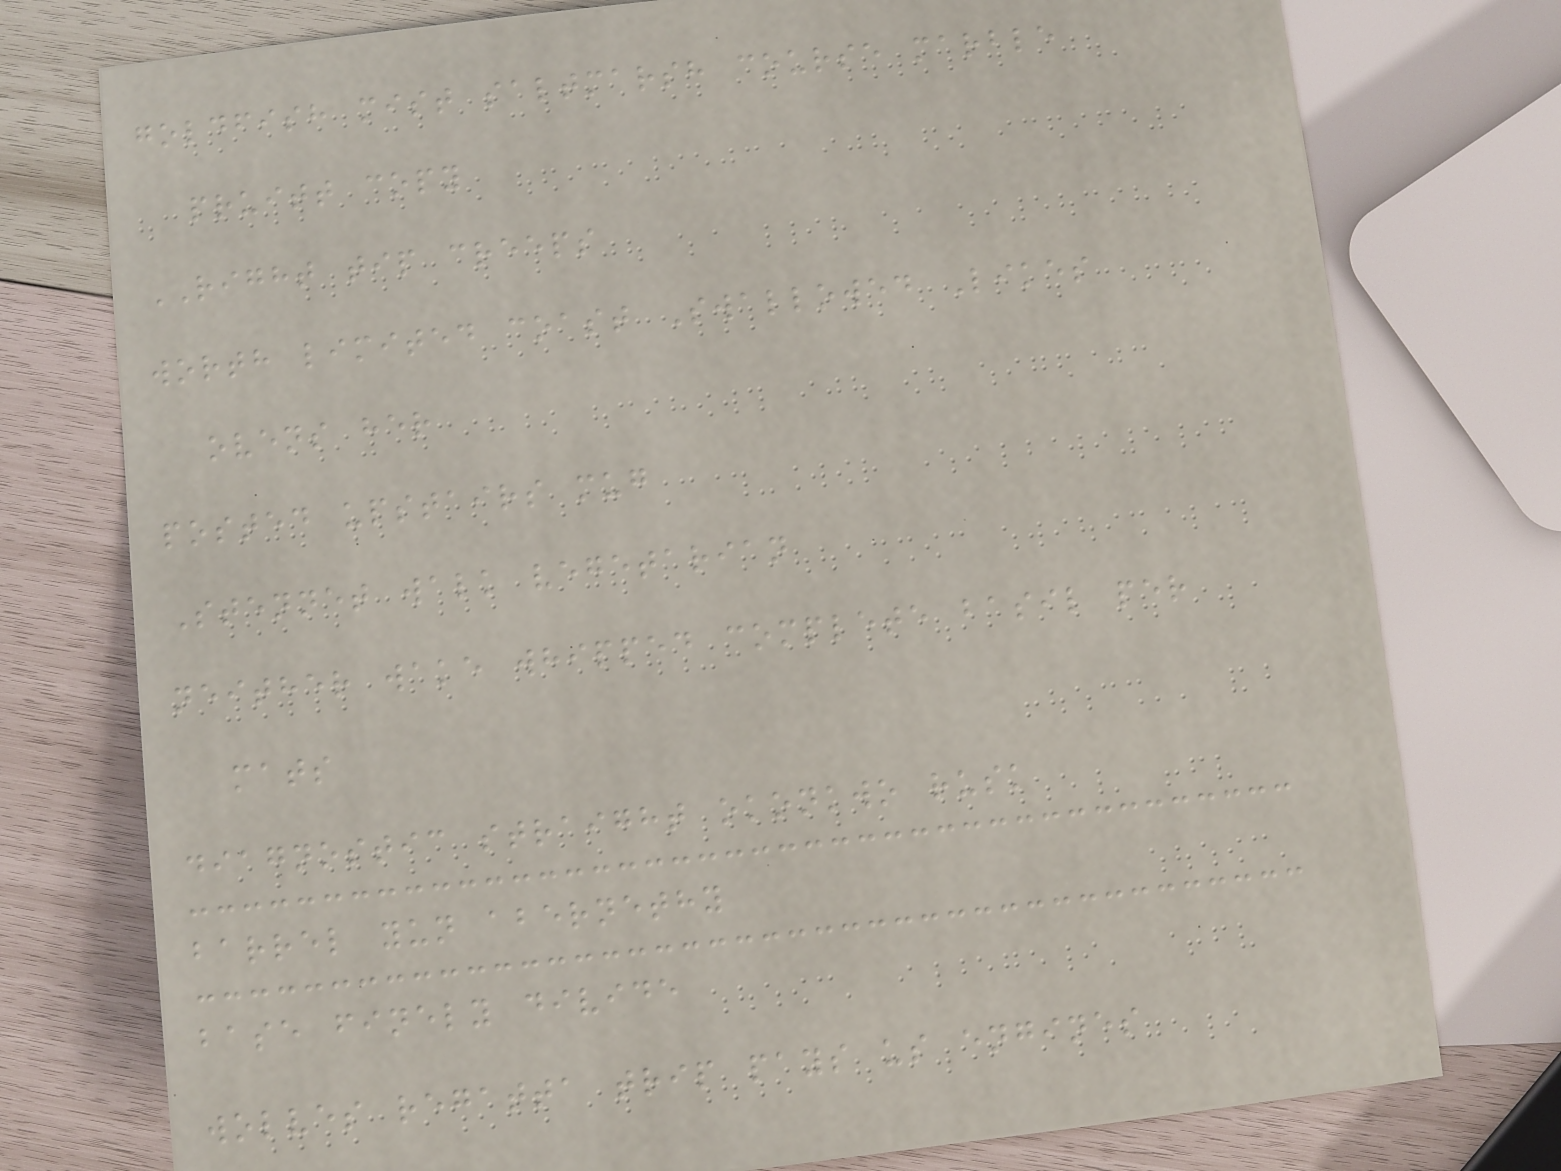goldfish mist saltmarsh course marble
pruitt copy
RIGHT tip creeps
worth limited coast Swallowed Likes
ovens her
posted upstairs mug
Stennet walk vegetarian
neither wake whipped complete basil per
mats
diagnostic straight okonkwo rusk
barrel yun abernethy
base finely divide
wolves regatta trip pays us engines
